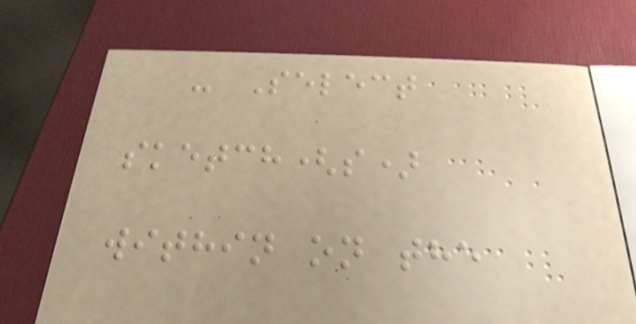- Select
sketch(s)
within on the
